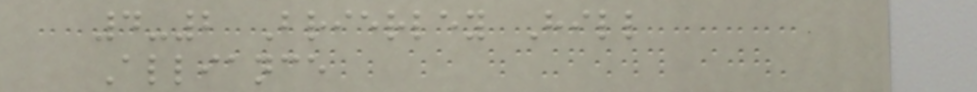4-2 Brierley Hill
Alliance
